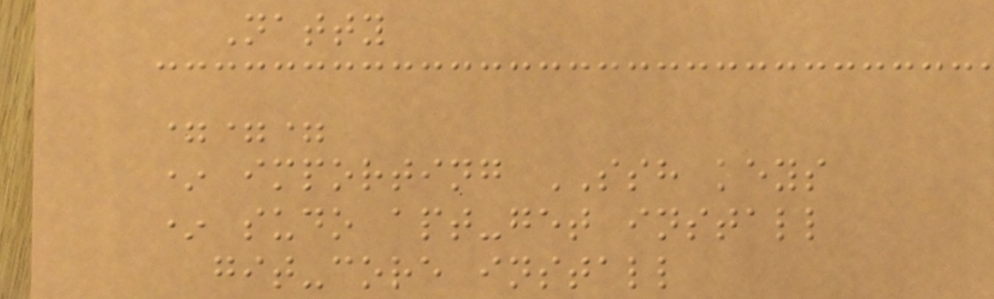Natty
===
* importing SSH keys
* sudo apt-get install
git-core install
